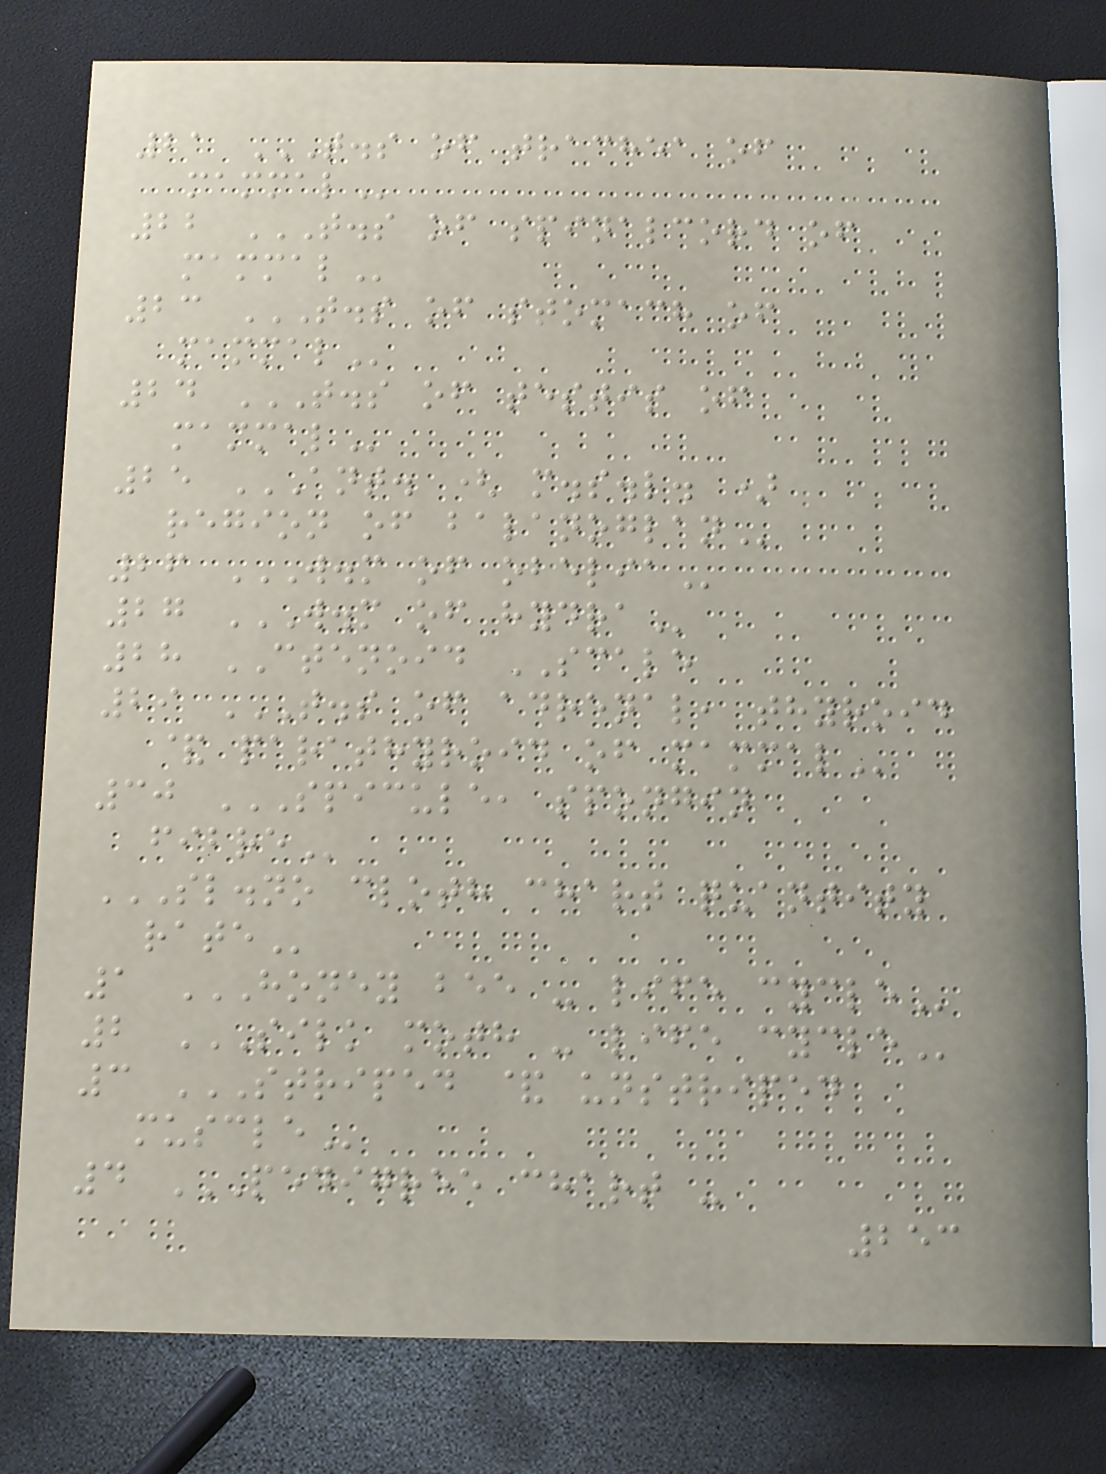21 T.S OF TRACHEA OF
MAMMAL
22 T.S OF SPINALCORD OF
MAMMAL
23 T.S OF STOMACH OF
MAMMAL
24 T.S OF TESTIS OF
MAMMAL
25 ANT. ( M.S.L. )
REGION OF BALANOGLAN
26 W.M OF OBELIA
27 W.M OF HYDRA
28 CTENOID SCALE
29 T.S OF ADRENAL, THYROID
& PARATHYROID OF MAMMAL
30 SPICULE, SPONGIN
FIBRE
SL.NO CLOTH CHART QUANTITY
RATE
1 HONEY BEE - LIFE CYCLE
2 SILK MOTH - LIFE CYCLE
3 STRIPED & UNSTRIPED
MUSCLE
4 PEDIGREE CHART -
253
